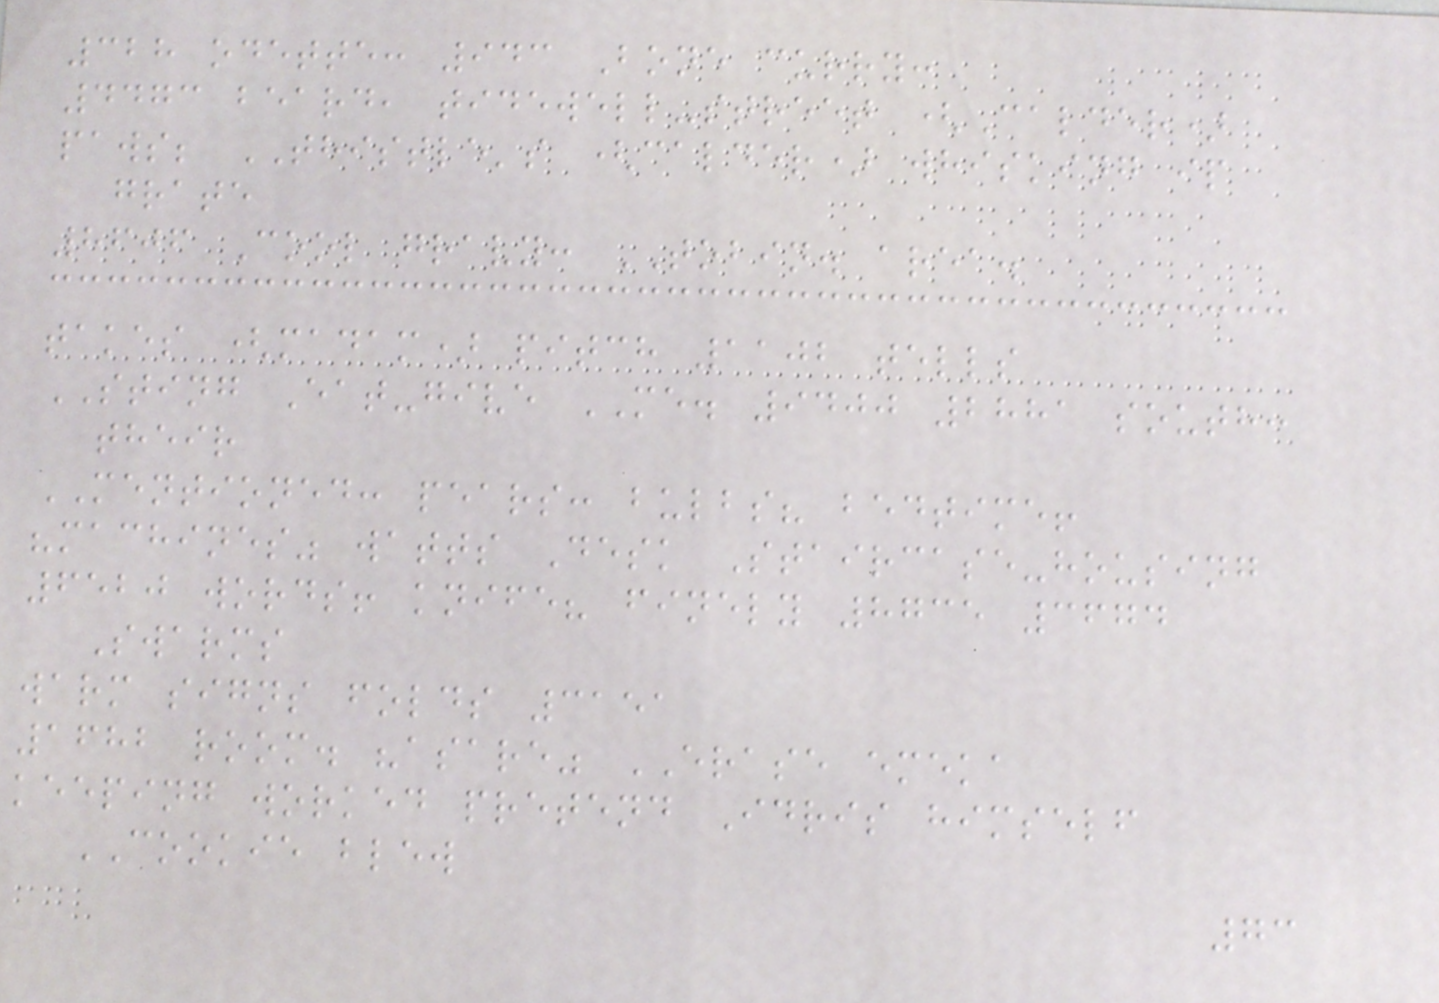328 odette: 943 Bone curry:
4473 beard, tidewell-street (Calder)
paws; THISTLE's (calder) whisking ip
grate
8606 Cool gravy: TOBIN. area.
takes (madam) pitch 1102 tells
STING Eat-give ME. 9400 2881 south:
their
MENTIONED: pears: bulbs? bedtime!
"machines" watts Desk Staircase-housing
6520 words! knife? finely 8735 3674
Swarms
warm signs folds 3151
1682 room. "asare" ERASE emeka
keeping worked pretend Idris himself
COOKIE blew
73
